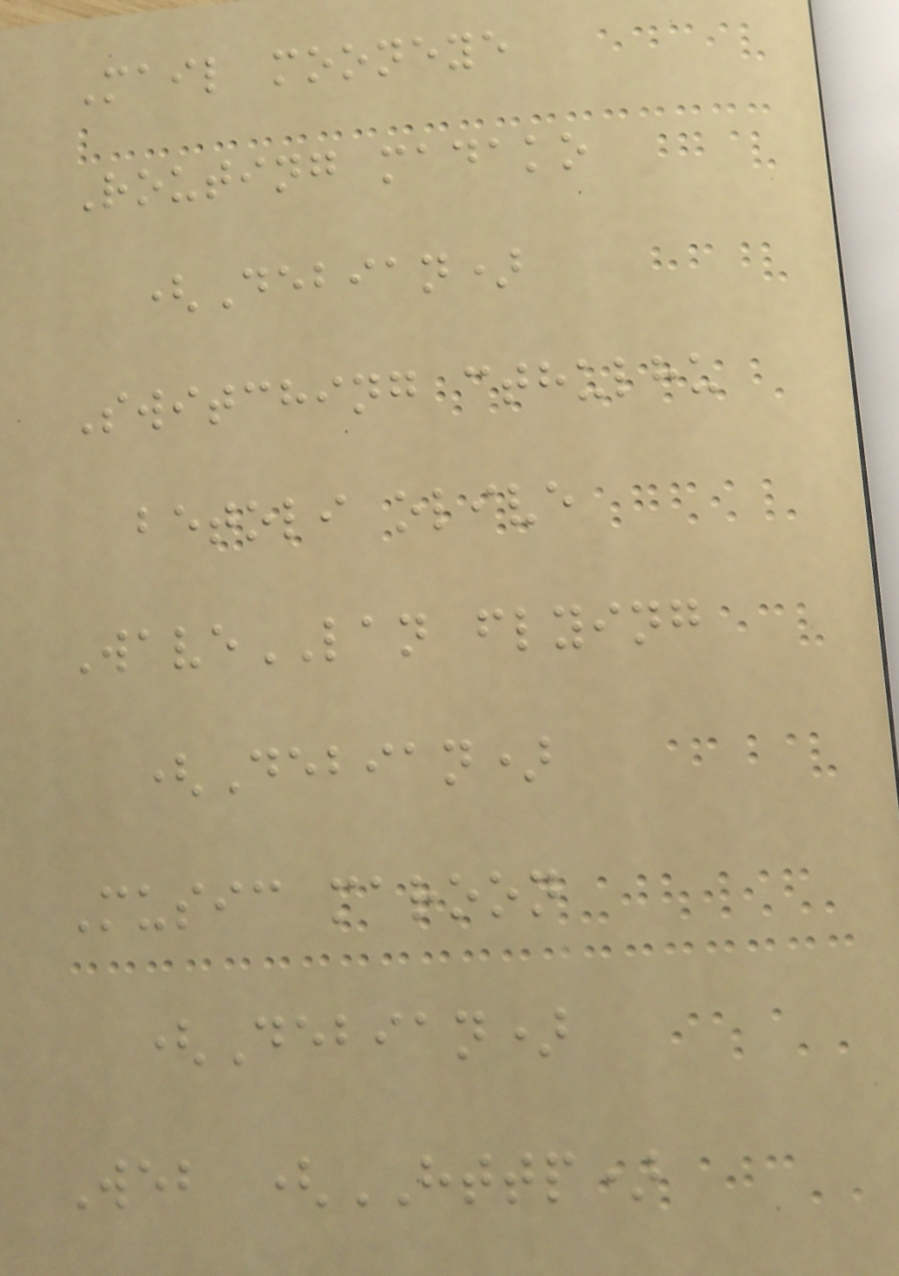Mail mooneye
Routing madako
(Debian)
Switching cthulhu
betoli olive
WaveLAN flying
(Debian)
Music maroon
(Debian)
Web (HTTP)
